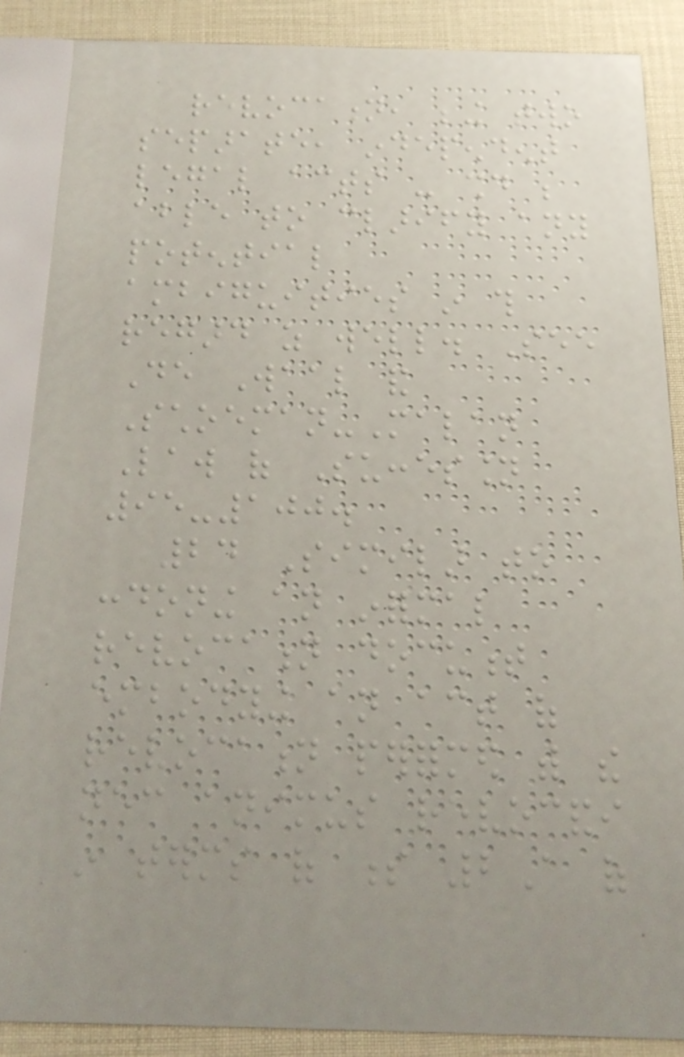revocation, being two
separate, independent
legal acts - should be
able to clarify any
potential
ambiguities in this
regard as well. See
De Waal and
Schoeman-Malan
Law of Succession
95-100.
24 Similar to
condoning an informal
revocation document
embodying an act of
revocation performed with the
necessary animus revocandi
in terms of s 2A of
